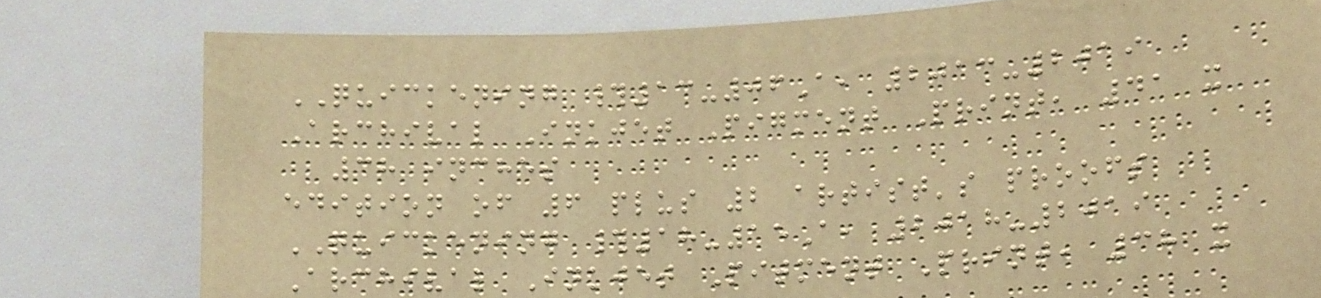QUICKENING #13-06A, 2013-2019
Archival Inkjet Pigment Print, 41 x
38 inches
edition of 6 plus 2 artist's proofs
QUICKENING #18-15A, 2018-2019
Archival Inkjet Pitment Print, 38 x
